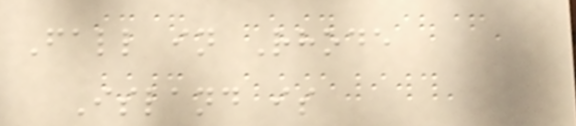Fall in Rhode
Island is
